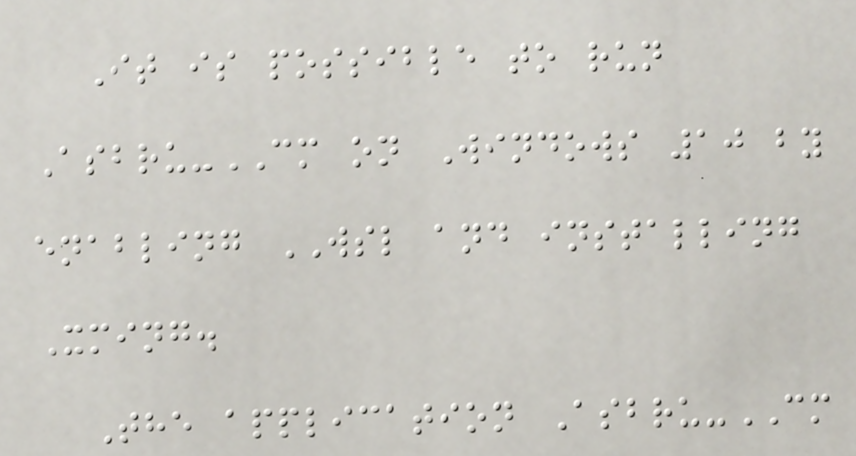It is possible to run
Asbru-CM on Windows 10 by
enabling WSL and installing
Xming.
The application Asbru-CM
